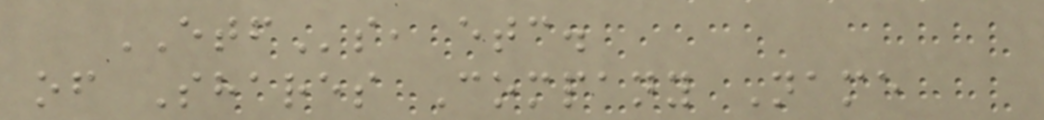ETFs, etc.
of Shares Company Name
